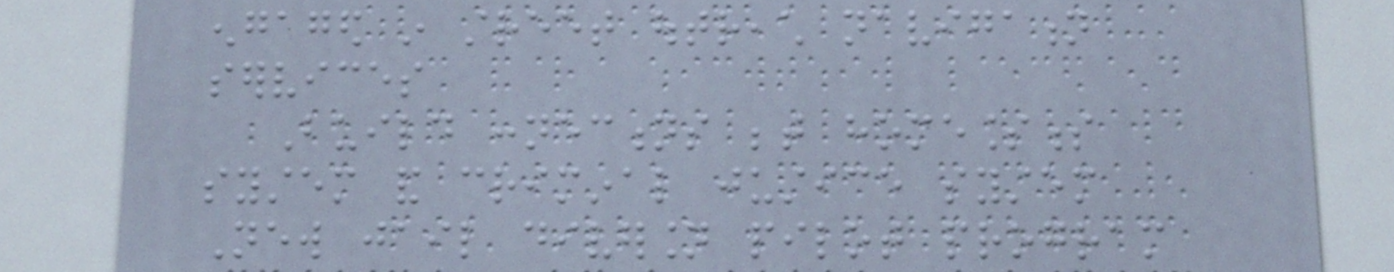engaged in street outreach navigation
services
Build connections between homelessness
system and criminal justice system
New jail diversion pilot program
